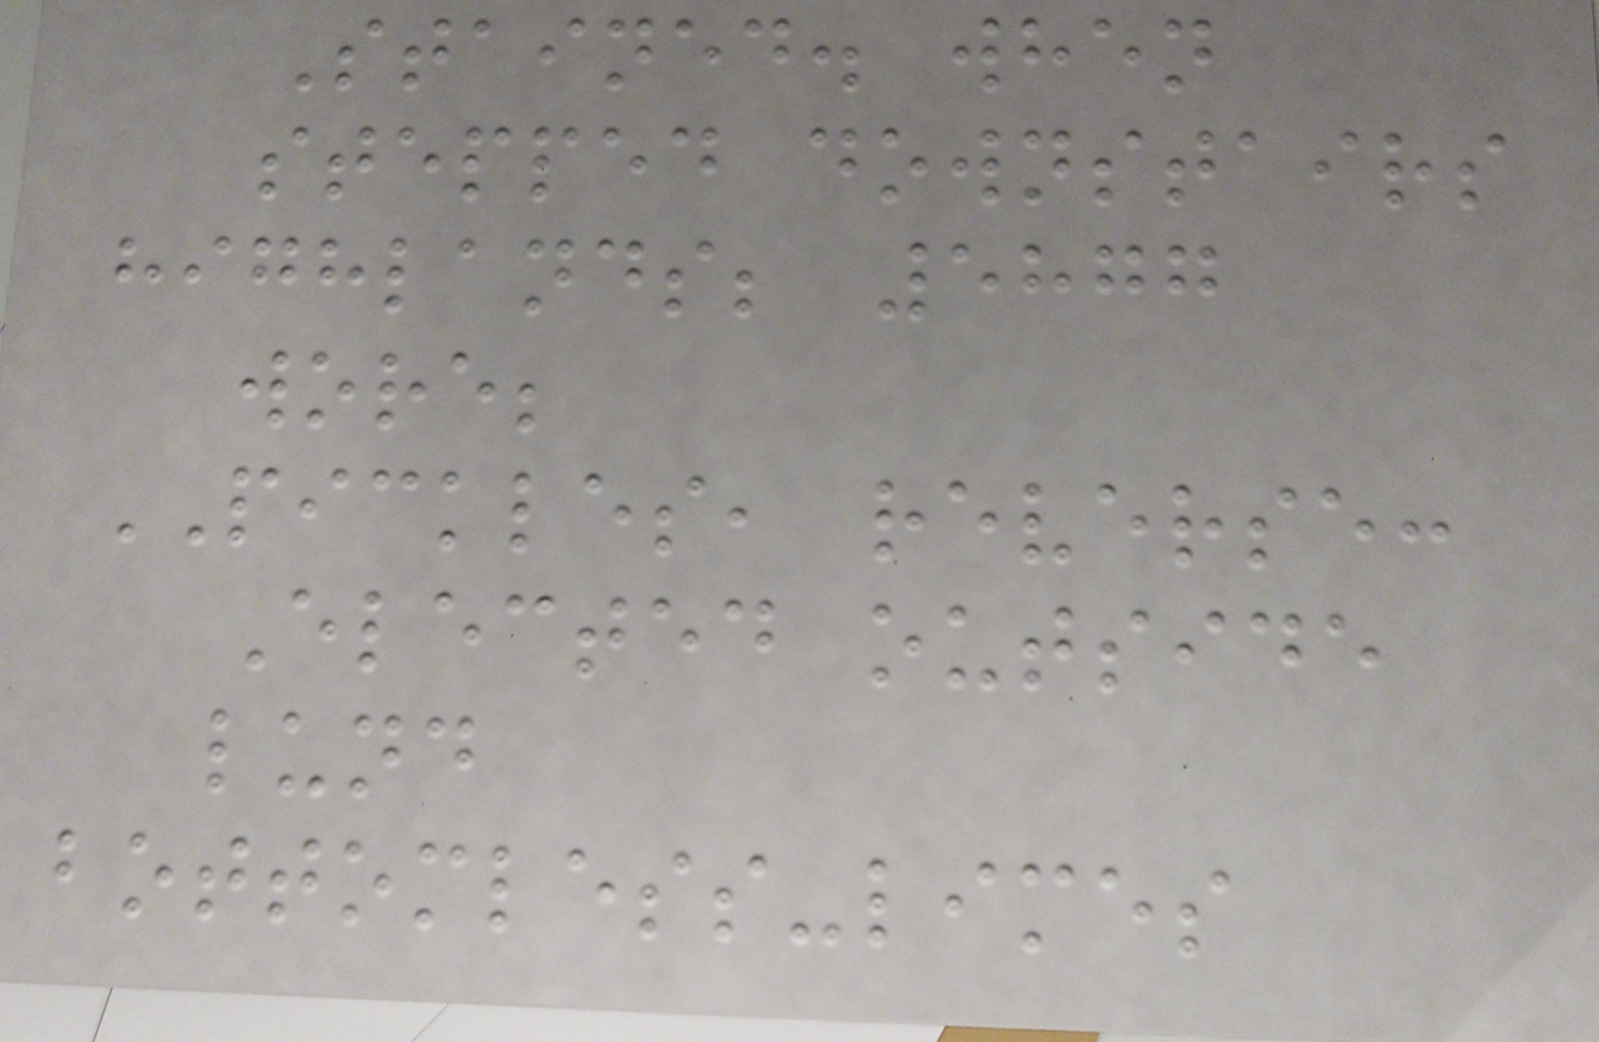Stained. when
stepped downstairs
highlands; 5877
wore;
PICKLES, reverse:
Elected outside
lund
bottomless-limes
